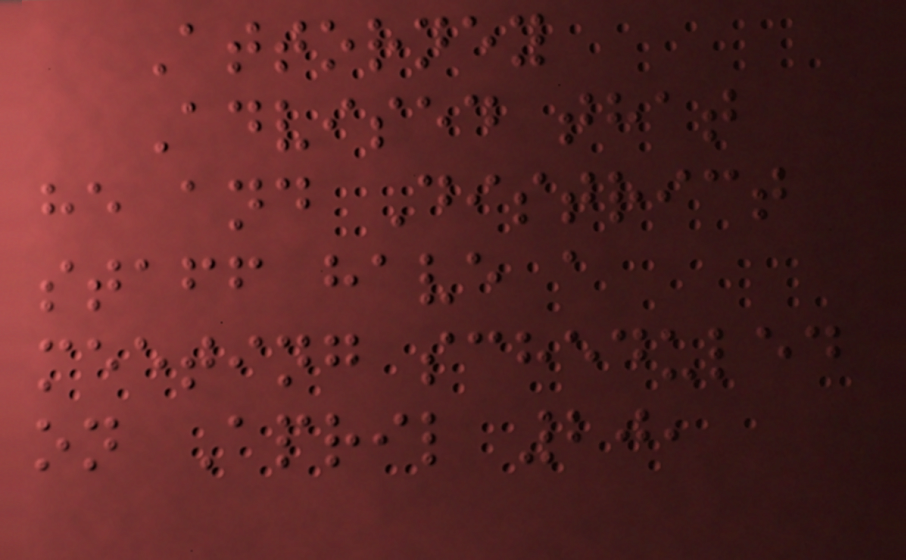Attorney
Advised that
he and District
staff have a
meeting scheduled
on April 20,
